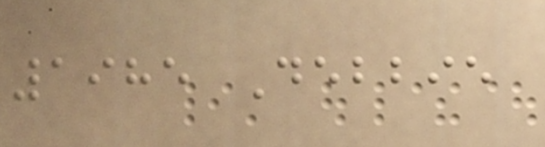1985 Debbie
